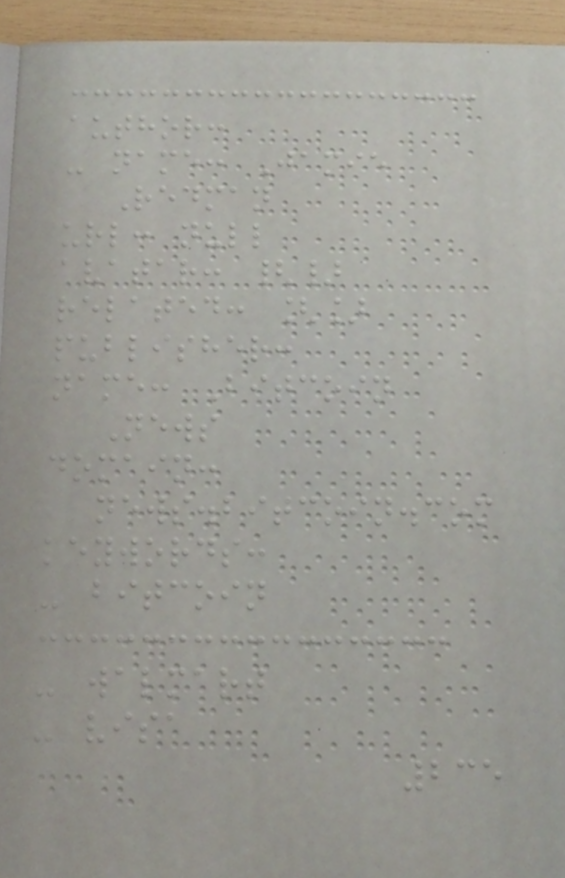author:
- name: Jamie
Redman
url: null
avatar: {}
related: []
publisher:
name: Bitcoin
News
domain:
news.bitcoin.com
keywords:
- bitcoin
- walmart
- visa
235
